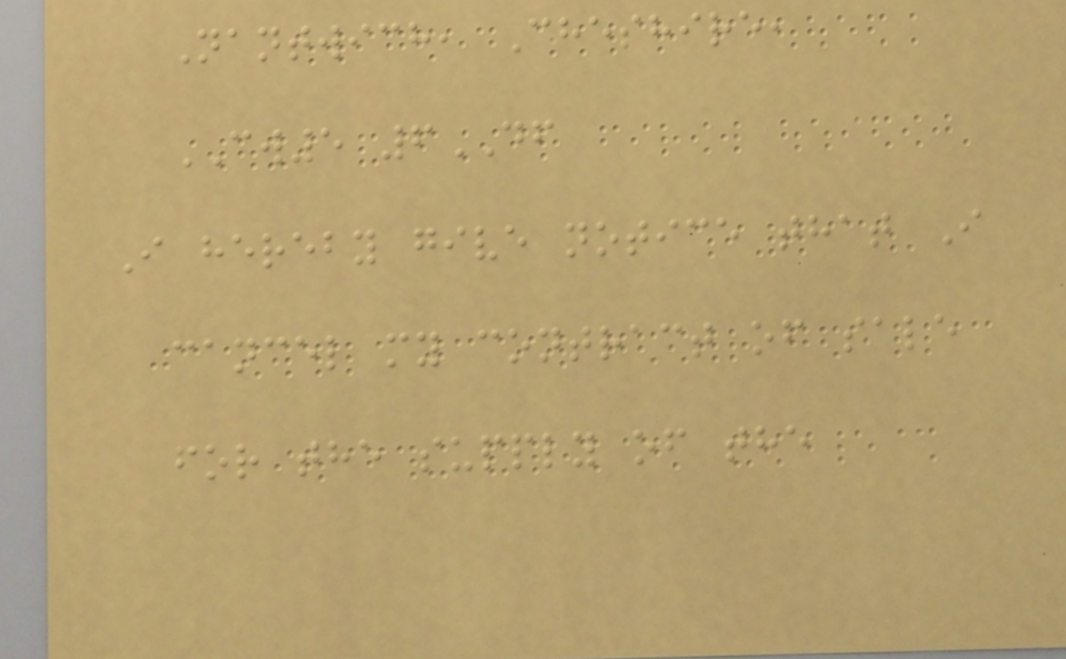Nantwich, Cheshire,
CW5 6DF
I hereby give notice that I
cancel my contract of sale
for the supply of the
